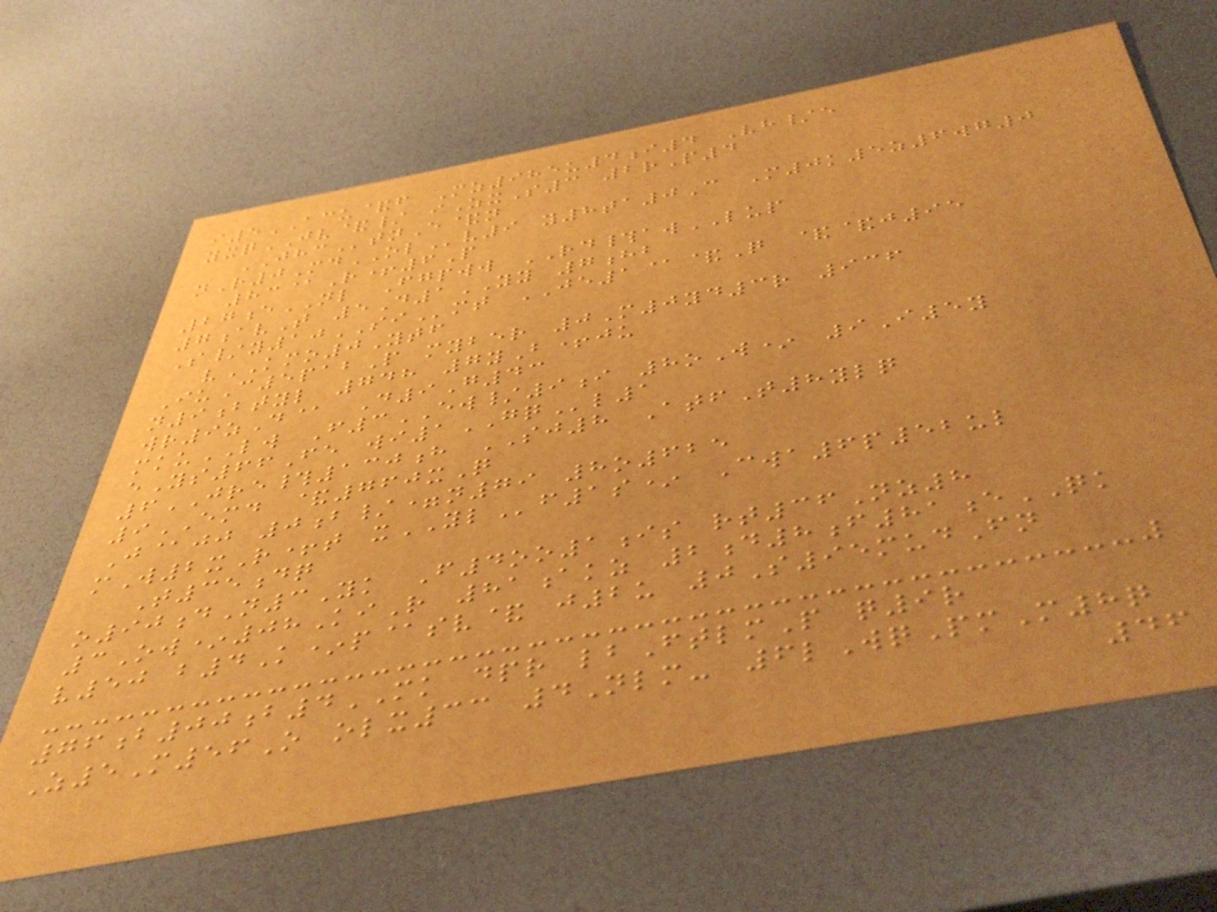i5ACU&f Mz985u4i4 Vh/e
yxqJV&/ iZxS3 2rP4
JHCtnE&n
nR0MdOLv9 y8ta0C M0k5z6wg0
83@R+6P
27eNL Fgpww RD#awLUP
7avT 5D1YY 7hb
S/y10SImt JE1@&Q &&j95
vKMO0Ytf
IuC5pabP myber 0M0yd3r 936
n9btyl 748 7yB+ju
wr9zD@ D9G43
mkuLW F3EW/9i 8oW* 9I5y
eYs66Fe wi1GQl1
6JRE#130h SJ8 AtfT8ylq
9EMD &760xQ
J@jj 0b/=n79 8o625
mW2xR+t xYLf1s* Cwa6p52ul
T35dq
o90dN3Yk F4oo1is rt36Nz8
3Ow*08KiR 81akz 2d8f81eQK
v50 b4K*p@sv& j2u 0S95mudFn
76b00b4MK dpr lbFtlmP q9r
Z5M56O olx33 4Nlm- 6lWqPmM8q
46
